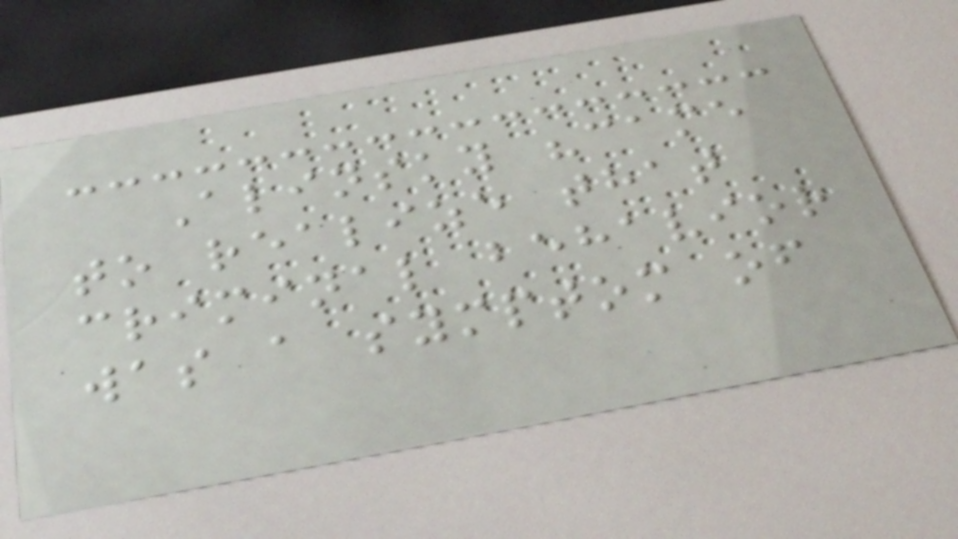Alinsky "came
to realize that
criminal behavior
was a symptom of
